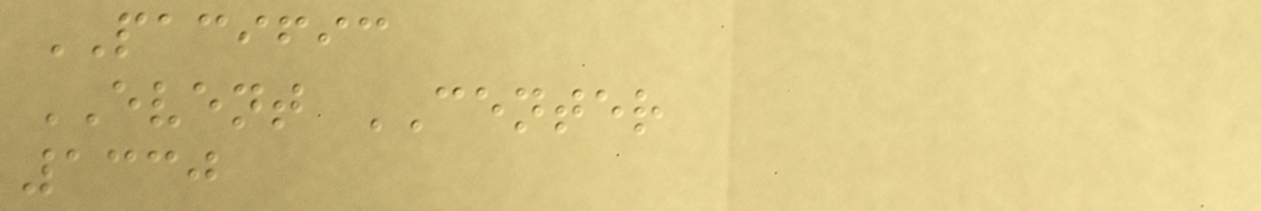PACIFIC
EVENT CENTER
1330
